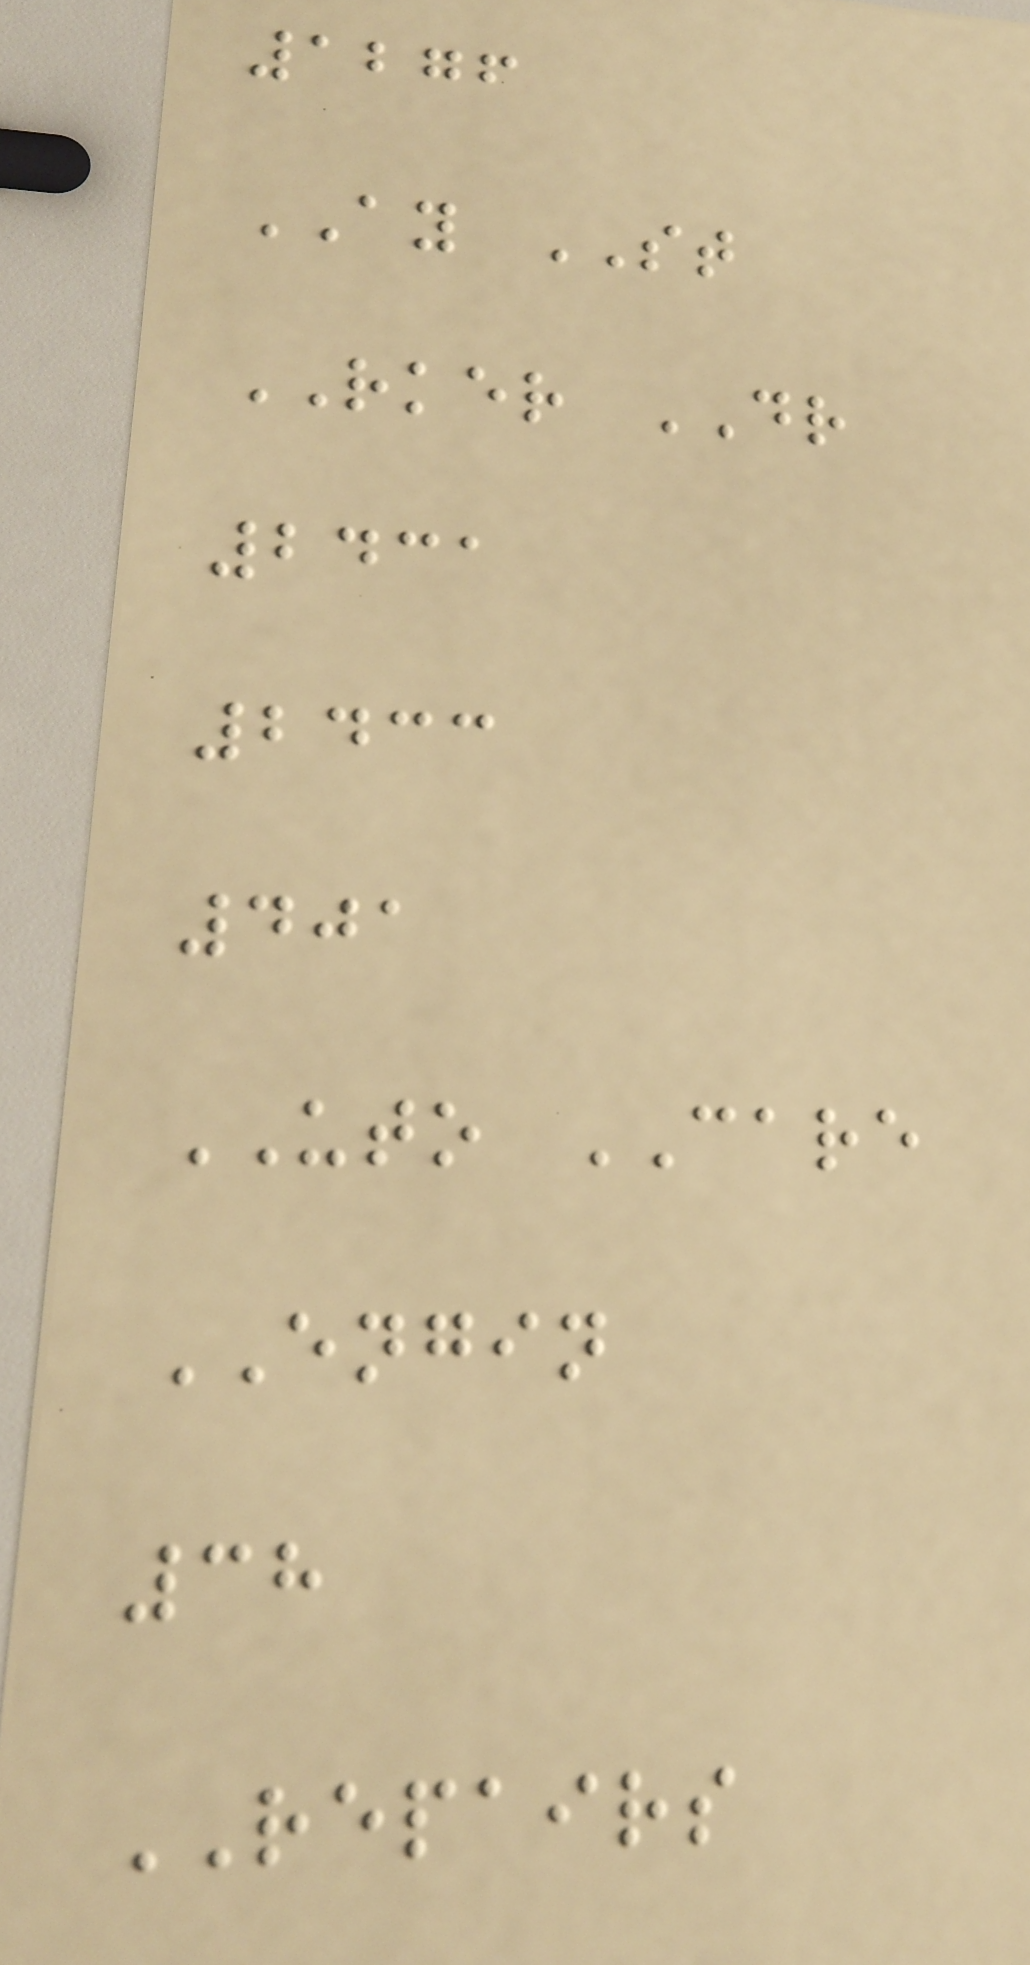1276
AY ST
RKER DR
2431
2433
401
UTO CARE
ENGIN
38
REPAIRS
